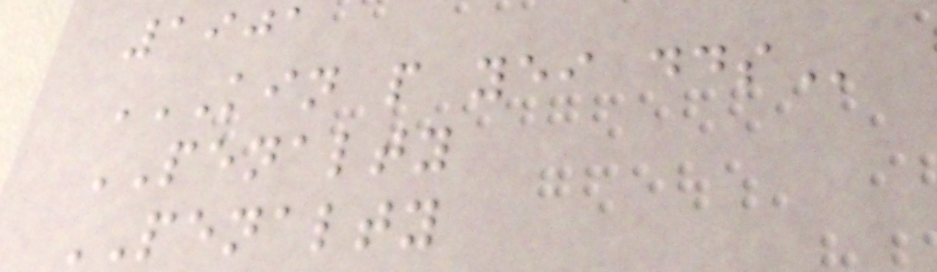1901
KIN P YEI DDS
PENALTY
PENALTY
